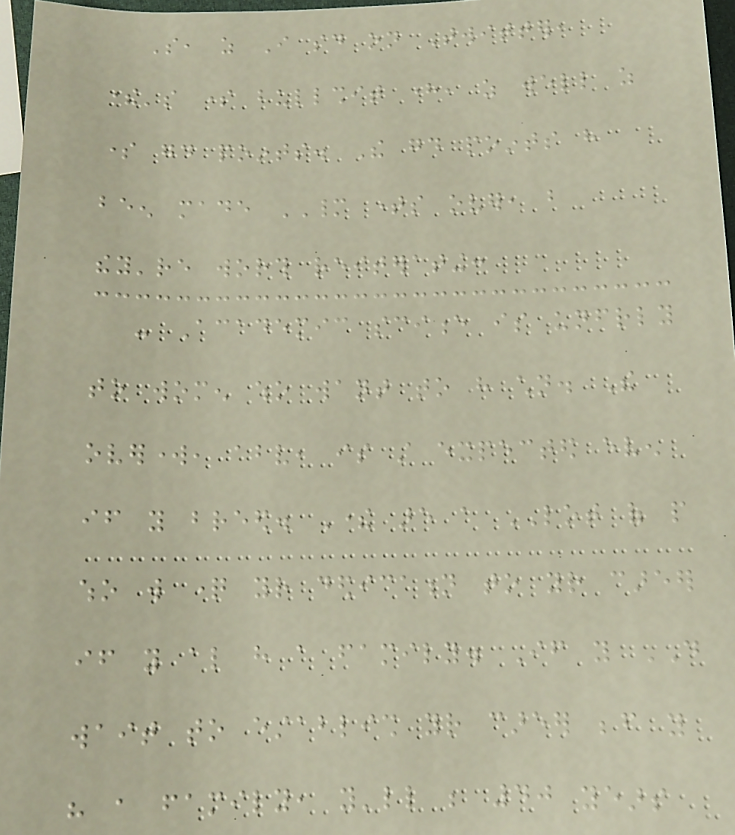So, as I said on Twitter,
there's some bullshit here, as well as
some good points. The good points have
been made MANY times over, but
they're worth reiterating:
- Academic science is unfriendly
to women who want to have children. The
overwork, above, is still expected even
if you breed. There are a LOT of people
who will question your dedication to your career
if you also have a family. If you DO
wait to establish your career before you
have a family, you'll be 40 years
